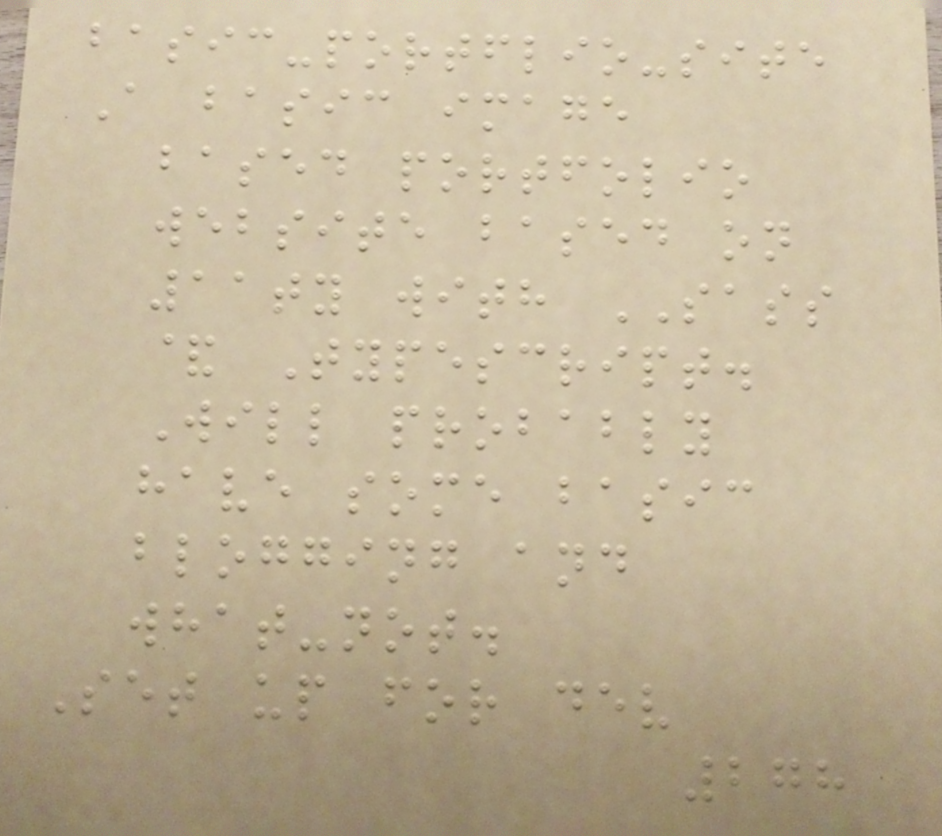basic-portflio-site
A basic image
based portfolio
website based on
11ty with SASS
& Typescript.
Will probably
have some basic
blogging and
what-not.
Set up for dev
278
